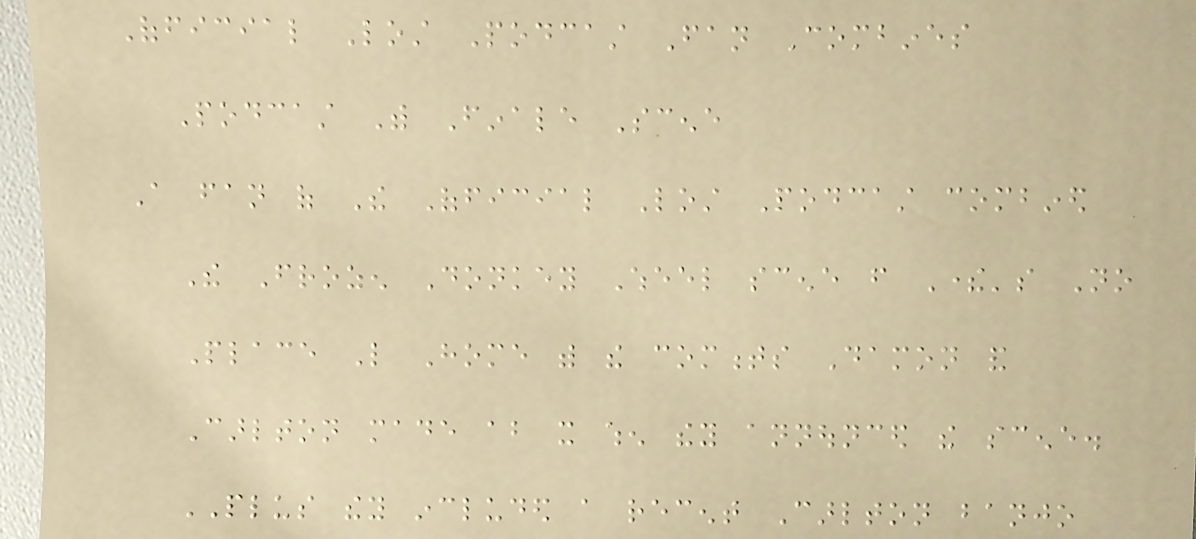Official Lost Podcast Fan Combines
Podcast With Finale Scene
A fan of The Official Lost Podcast combined
The Frozen Donkey Wheel scene from There's No
Place Like Home with the comments Damon and
Carlton made about it when they announced the scene.
PLUS they included a recent Carlton banjo
